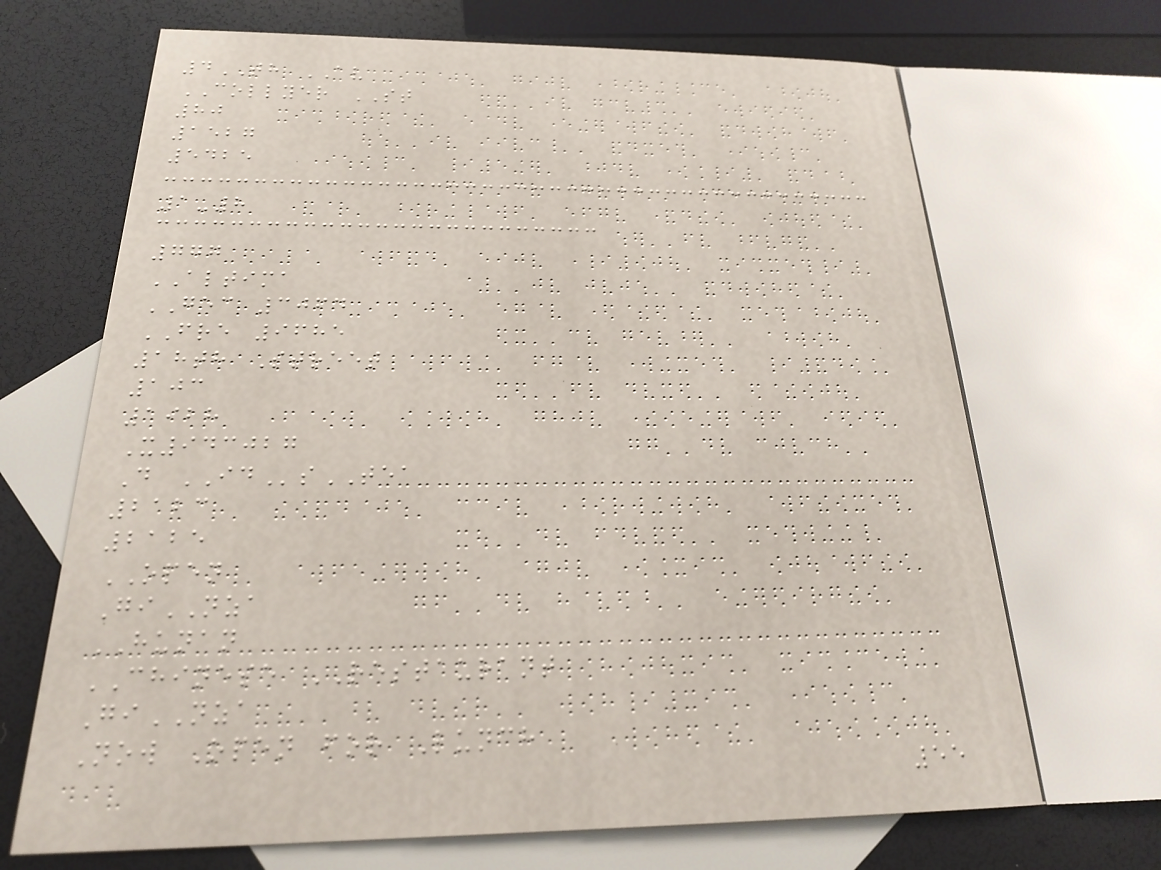4TH AV
COLLYER ST
80
1527
5425
1-8
777
ALTIMA
GEC 3064
FRE 9685
18th Street
103
1928
X943027
D IDsTEA
2123
2125
OPEN
GiNZA
HUNAN
CHINESE RESTAURANT
GiNZA
Now Open for Lunch
55
